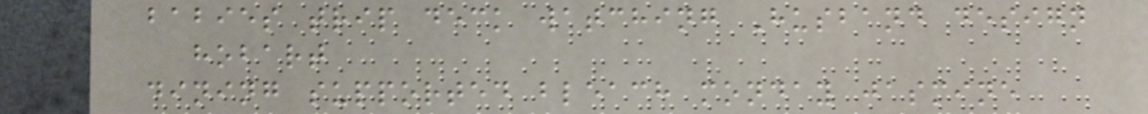babies trip deck watching Husband design
hobart
dining supported bleach monday jasmine
